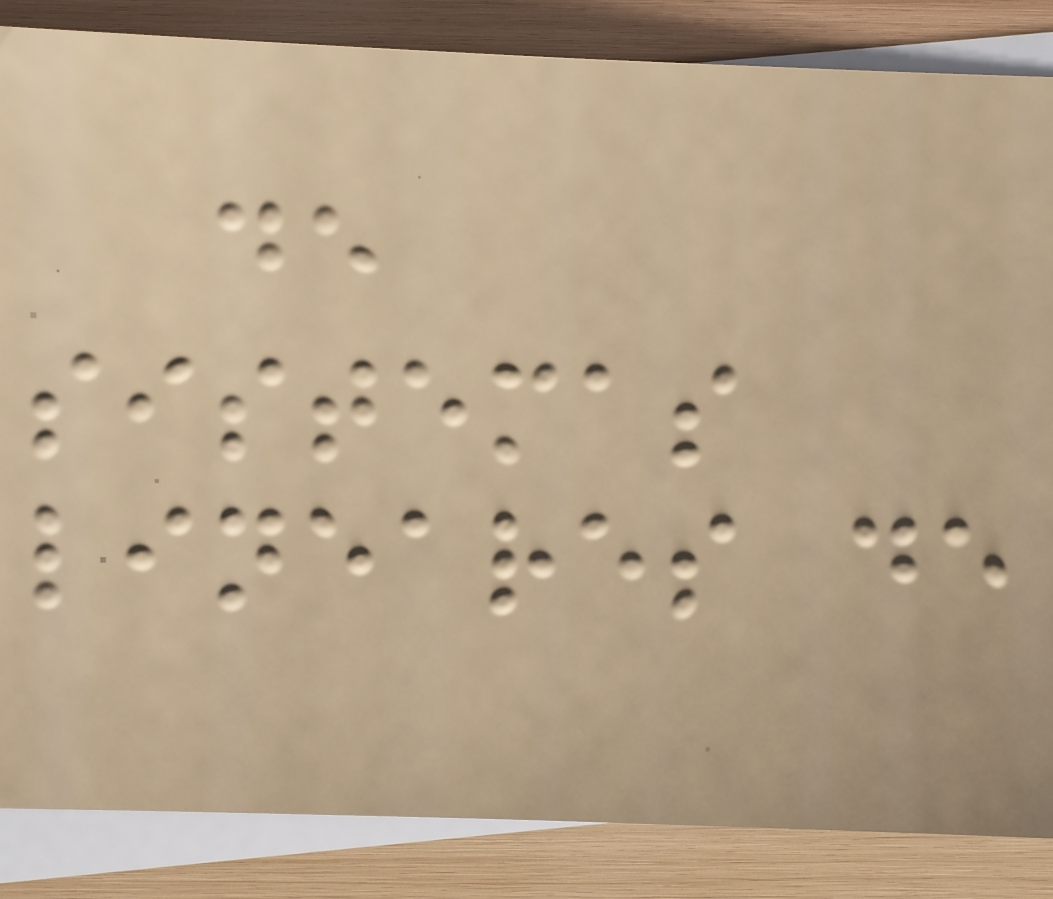de
sistemas
lineares de
